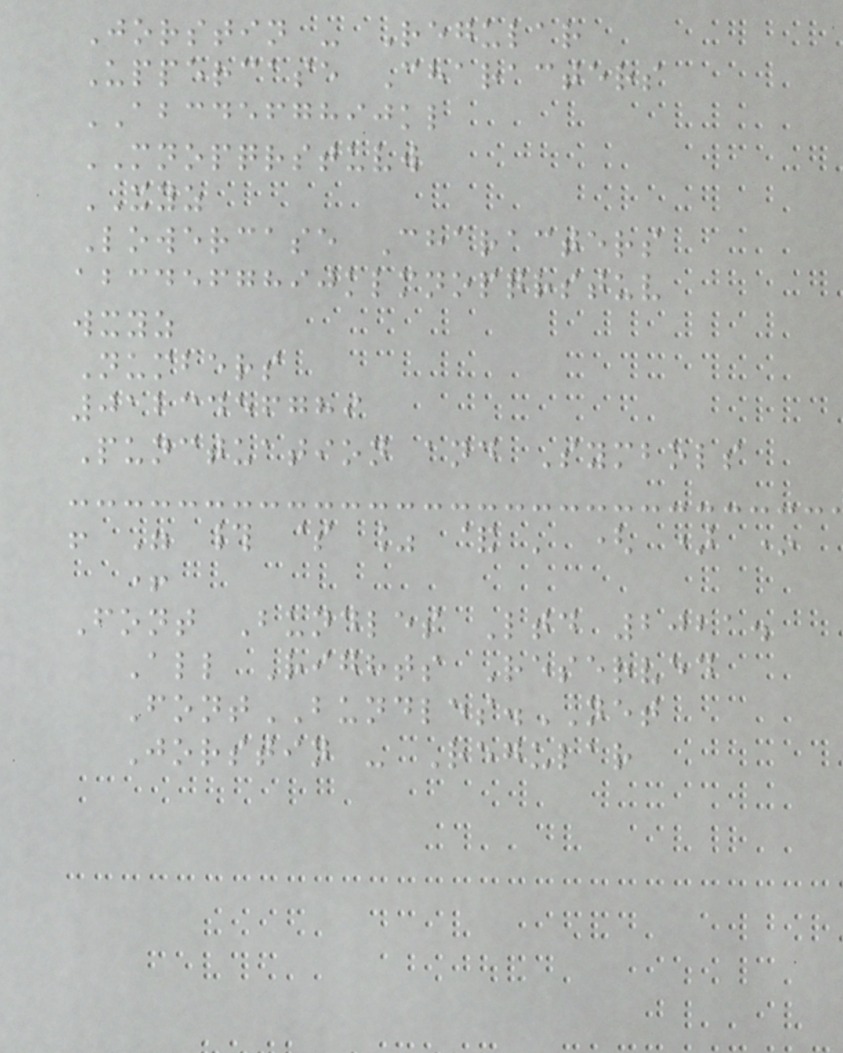Jorstin - Regular
Uppercase Characters
ABCDEFGHIJKL
MNOPQRSTUVW
XYZ
Lowercase Characters
abcdefghijklmnopqrstuv
wxyz
Numbers
0123456789
Punctuation and Symbols
! " # $ % & ' ( ) *
+
Font Bundles Ltd 2021.
All Rights Reserved
FontBUNDLES.NET
Jorstin - Regular
